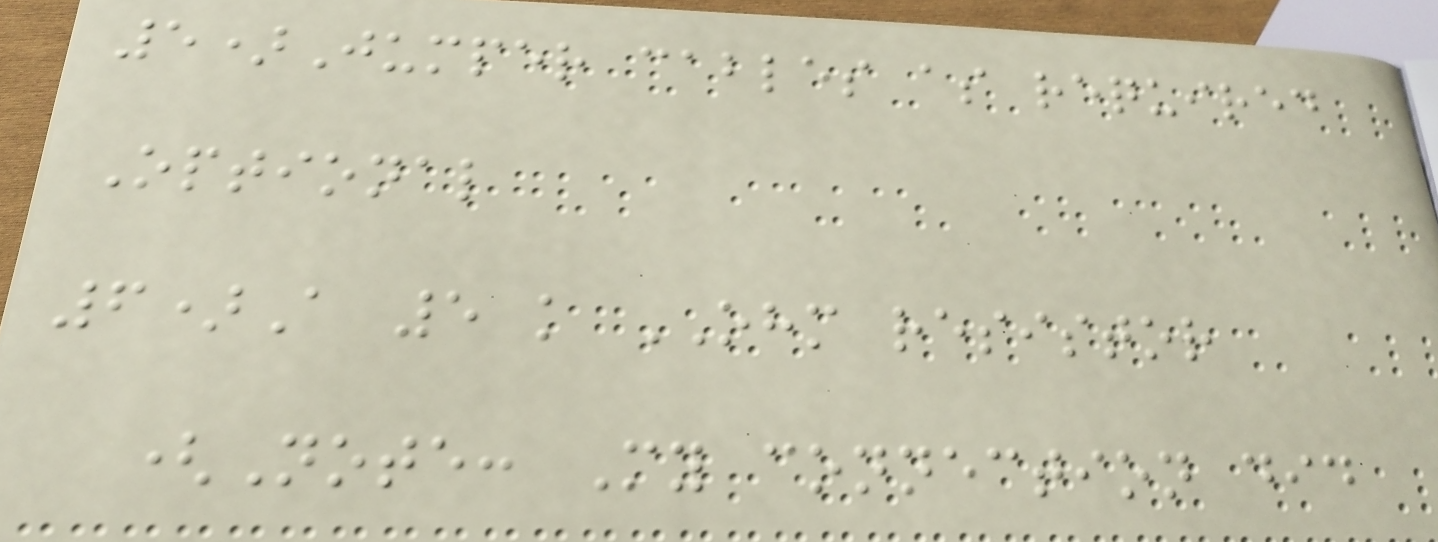5)Jumper cables as required
Optional
6)A 5 k OHM resistor
(Note: My connection did
